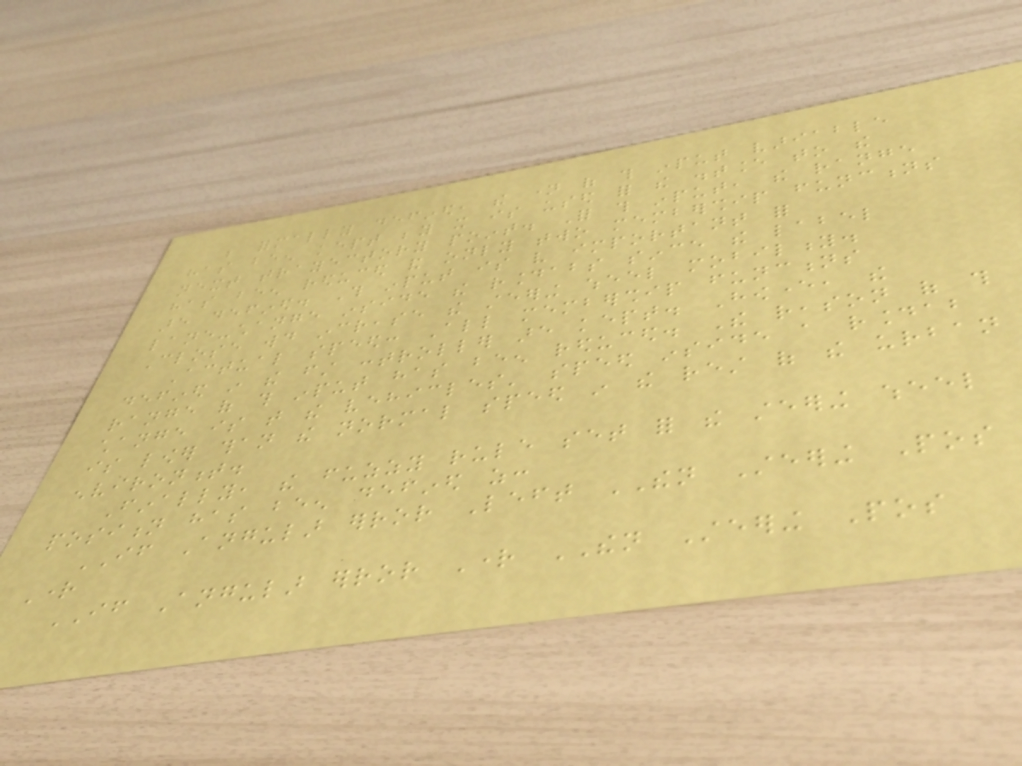be formally defined, the name of this input variable
has been kept beyond it is used for the distance to the
next trayectory point. For this input, the range
has been reduced and only two membership functions
are defined. This input is very important for
lane-change inside the roundabouts since the label
Close would increase the steering wheel mobility.
Actual speed: All membership functions
defined in the first controller are kept. However, the
range of this input has been reduced. The reason of this
change is that the vehicles' speed inside a roundabout
is lower than the normal speed in the rest of the urban
environment.
Finally, the fuzzy rule set for the steering wheel
position has been defined as:
IF Angular error Left THEN Steering Pos
Right
IF Angular error Right THEN Steering Pos
